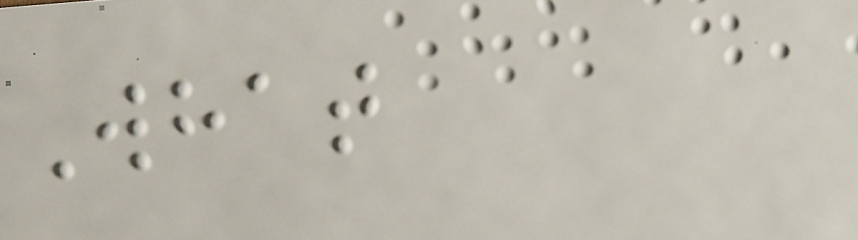What
